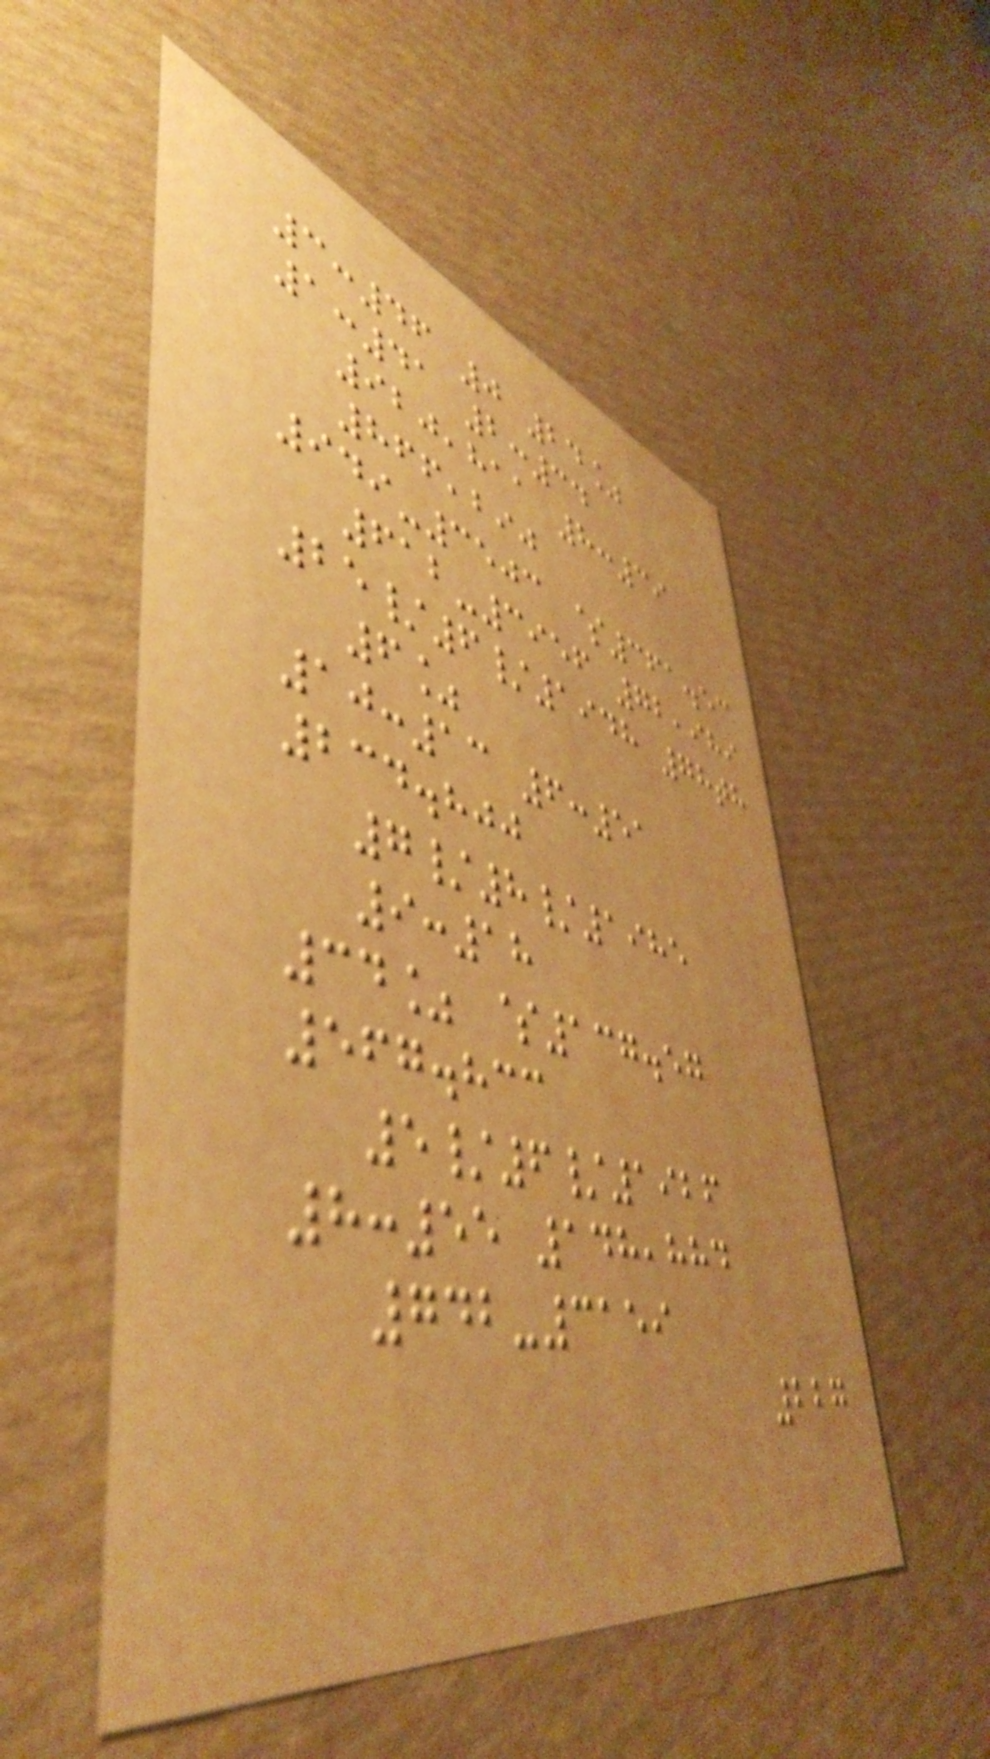3:46 0 24%
1:41 2:34
920,811 8:39
866,290
949-3503 $361.53
612-3956 72,989
25/6/1948 78th
6%
10:13 6:51
234.800
7/8/1985
9:18
34% $137.57
567.833
5/6/1926
8:55 148,884
742-3159
227
